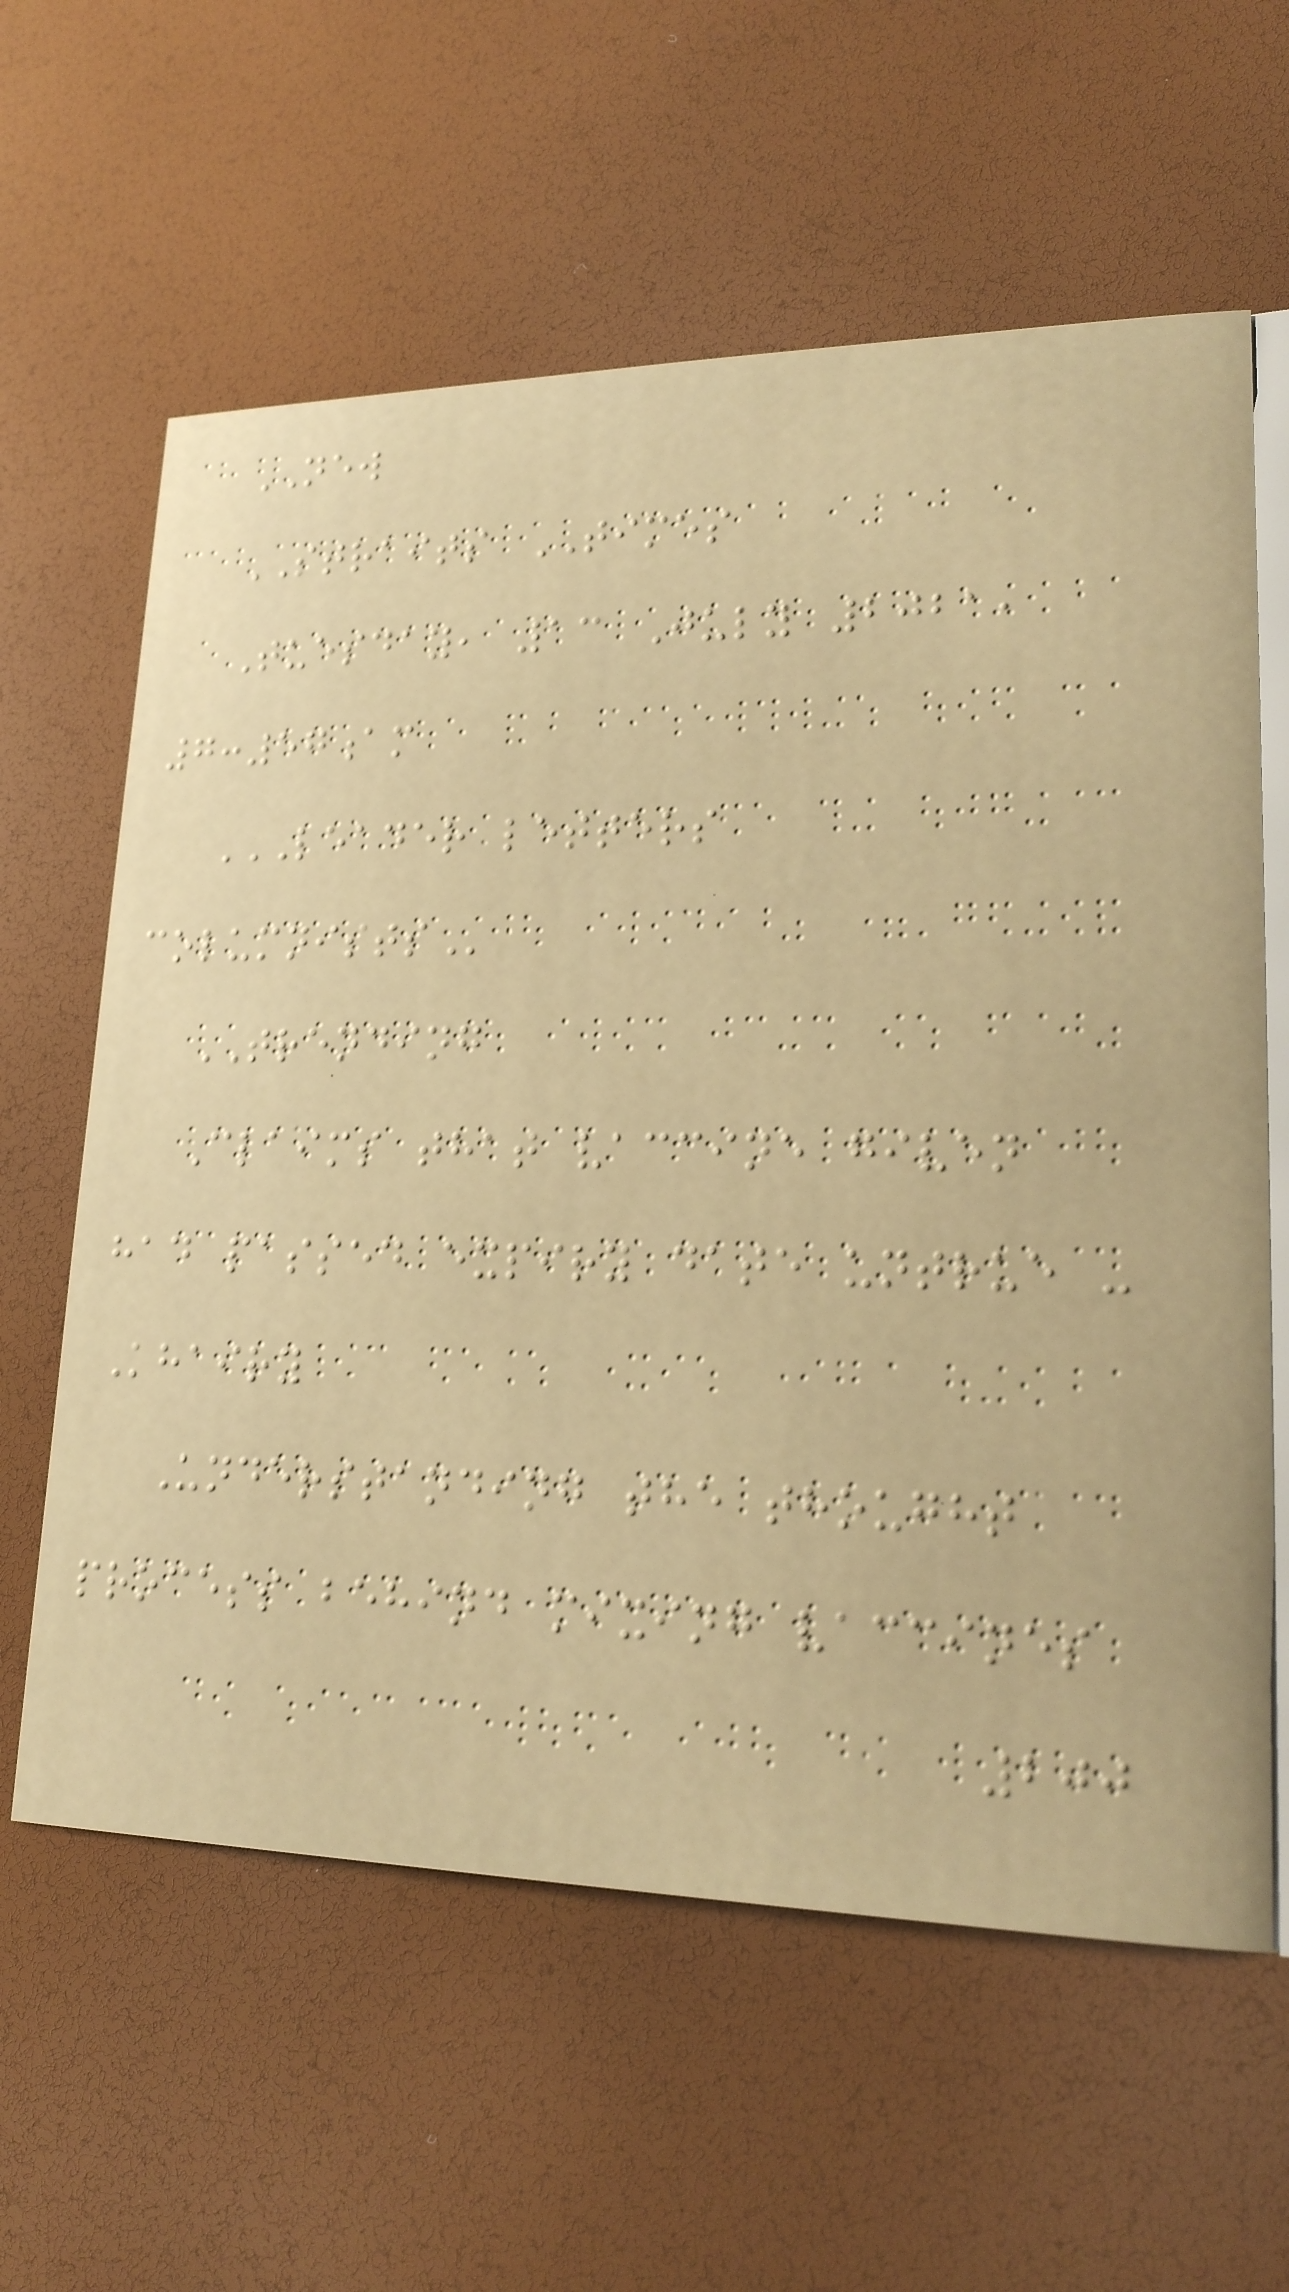NEW
STRAITS TIMES
Tuesday, 13 July 2021,
7:57am
LEADER LETTERS
COLUMNISTS
TRENDING
Claims that vaccine given
had passed expiry date untrue -
Khairy
Understanding the thought
process behind mixing vaccines
200
